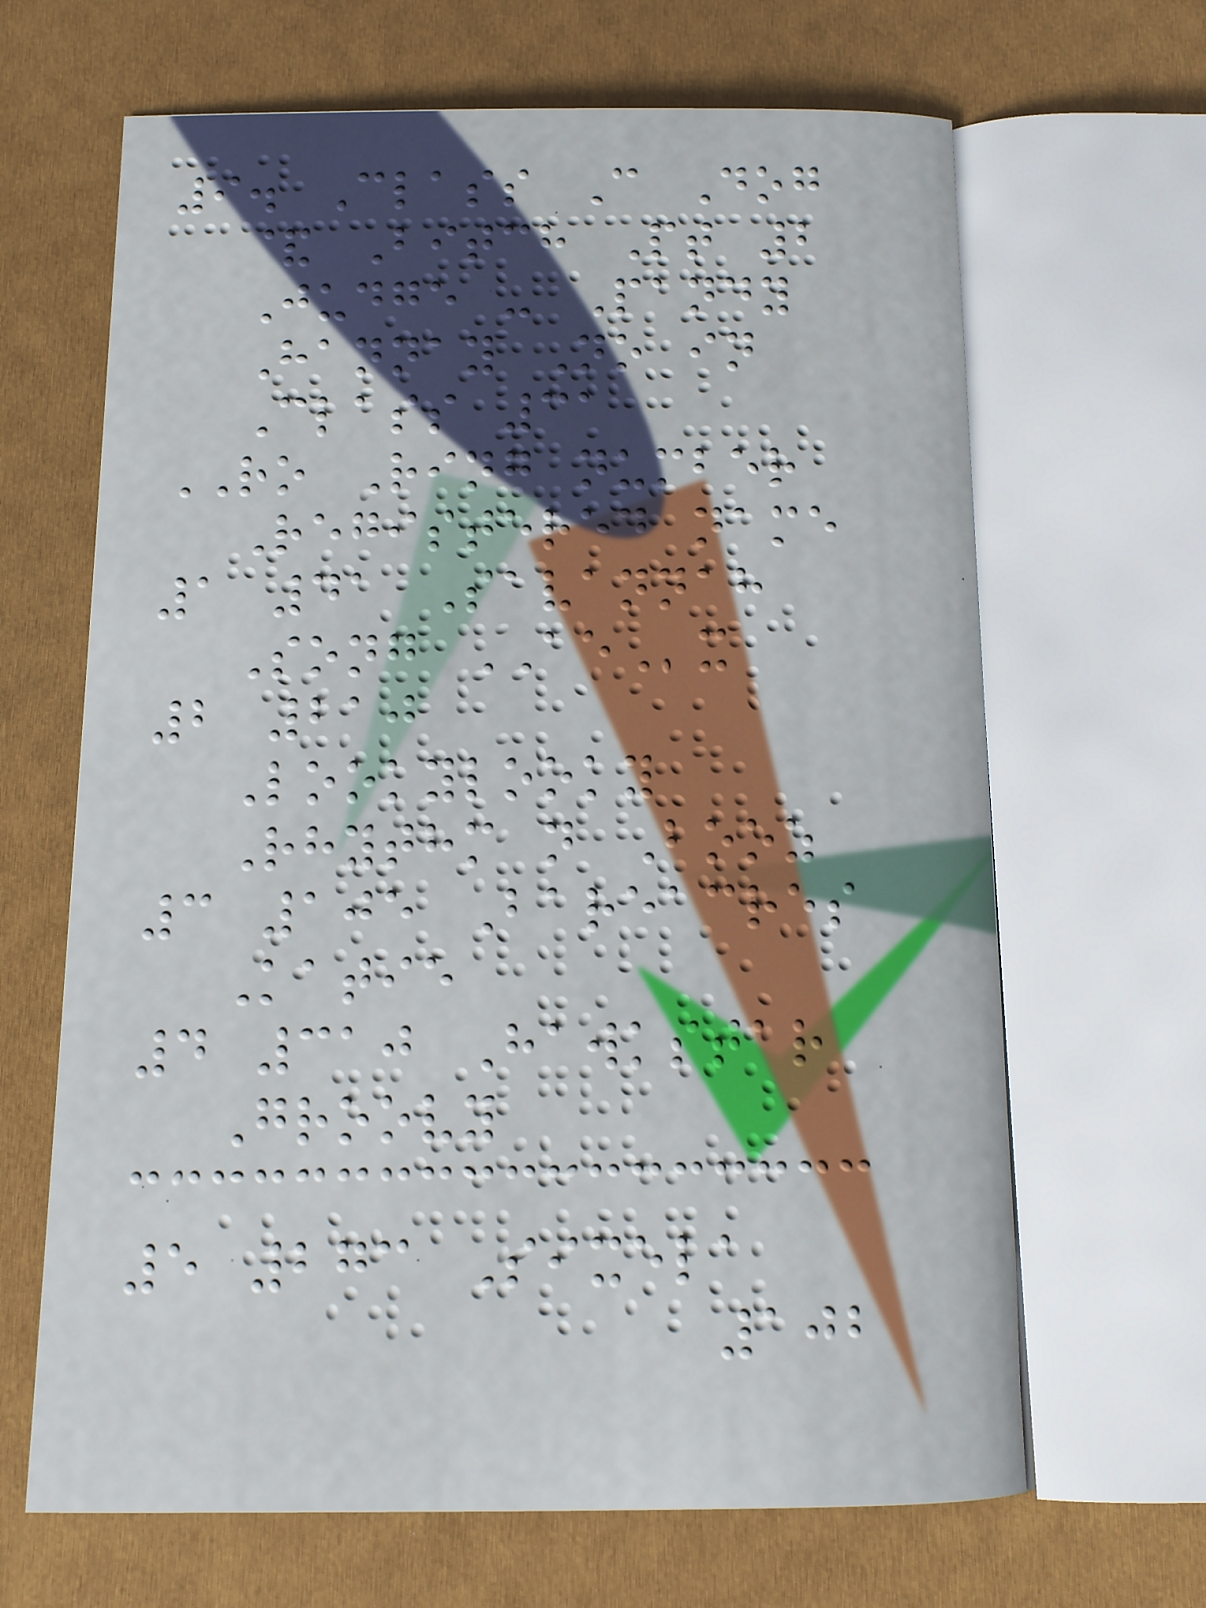9. Class C Dog
& Bitch Pt 2
Judge - Pandy
Hannay No in
Class 31
RO Ring number
Registered name
1 41 Savannah
Song AEx
2 210
Lookylooky
Rhythm n Booz
3 105 Bareacres
Katie
4 310 Hawkstar
Groovy
5 273 Sixela
102
